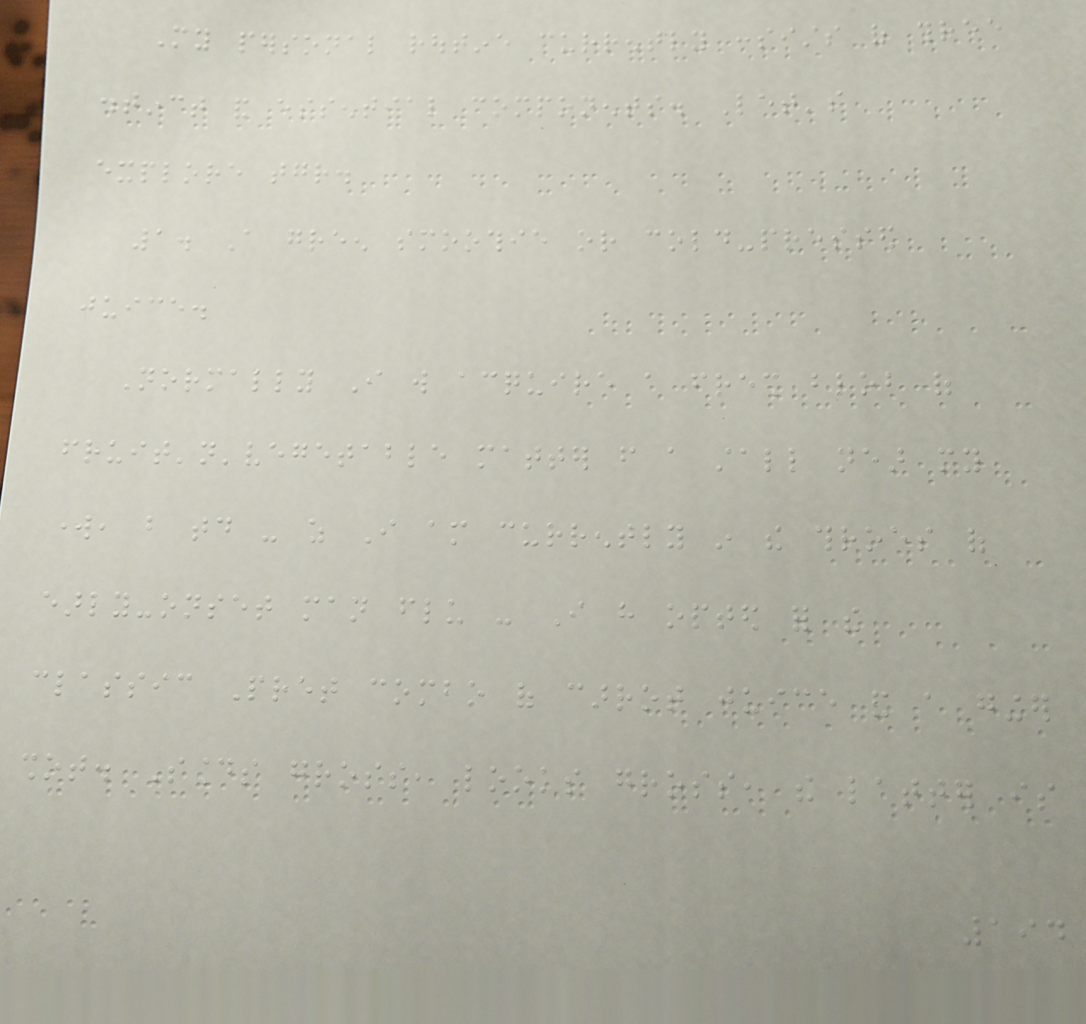My personal routine currently consists of three
distinct and essential components. Let's
explore together.
1. A green smoothie or cold-pressed
juice.
Normally I will acquire a fresh blob of
fruit'n'vegetable matter from a stall near my
work, but today - as I am currently in the throes of
early-onset man flu - I have opted for the
classic Pret combo of carrot juice and a ginger
shot. Sounds gross, looks gross, the latter is
194
